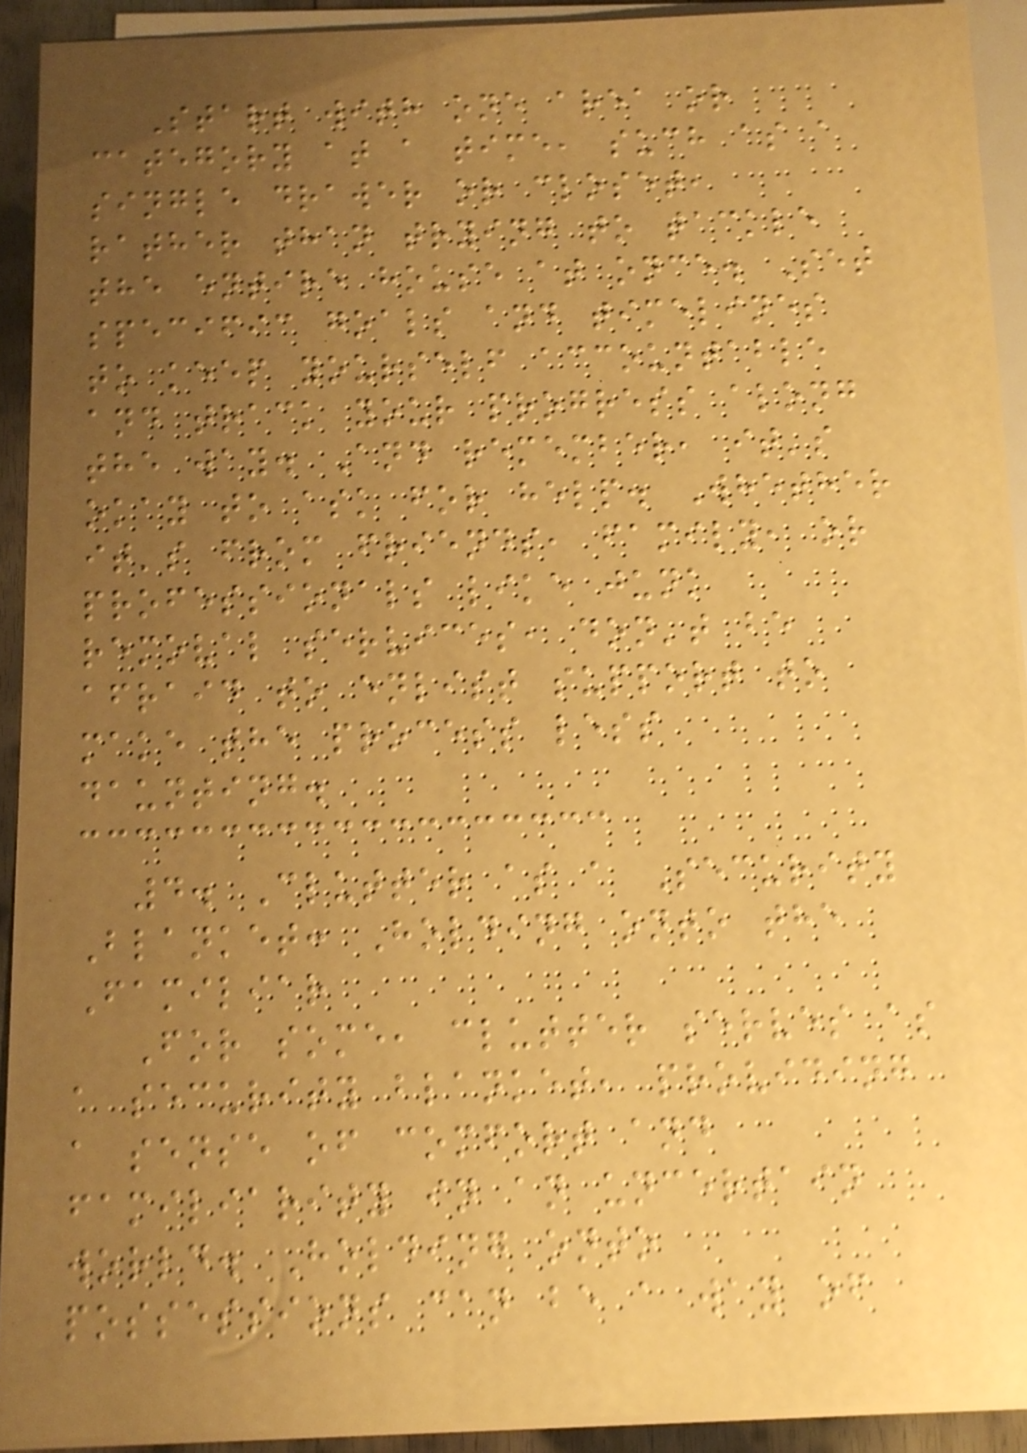Start with one area or
category at a time, such as a
single drawer or closet,
rather than trying to tackle
the entire house at once. Set
specific goals and timelines
to keep yourself accountable
and track your progress along
the way. And remember, it's
okay to ask for help. Whether
it's from friends, family, or
professionals like junk
removal services, don't be
afraid to enlist support to
make the process less
daunting.
4. Clutter as a Security
Blanket: Holding onto the
Familiar
For some, clutter serves as
a security blanket, providing
a sense of comfort and
familiarity in an uncertain
world. Holding onto
possessions can be a way of
